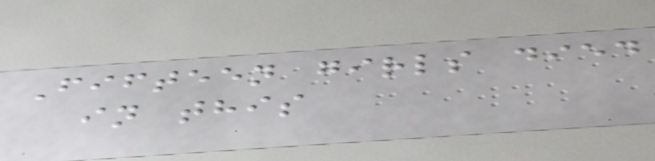Fifteen girls died
in this
